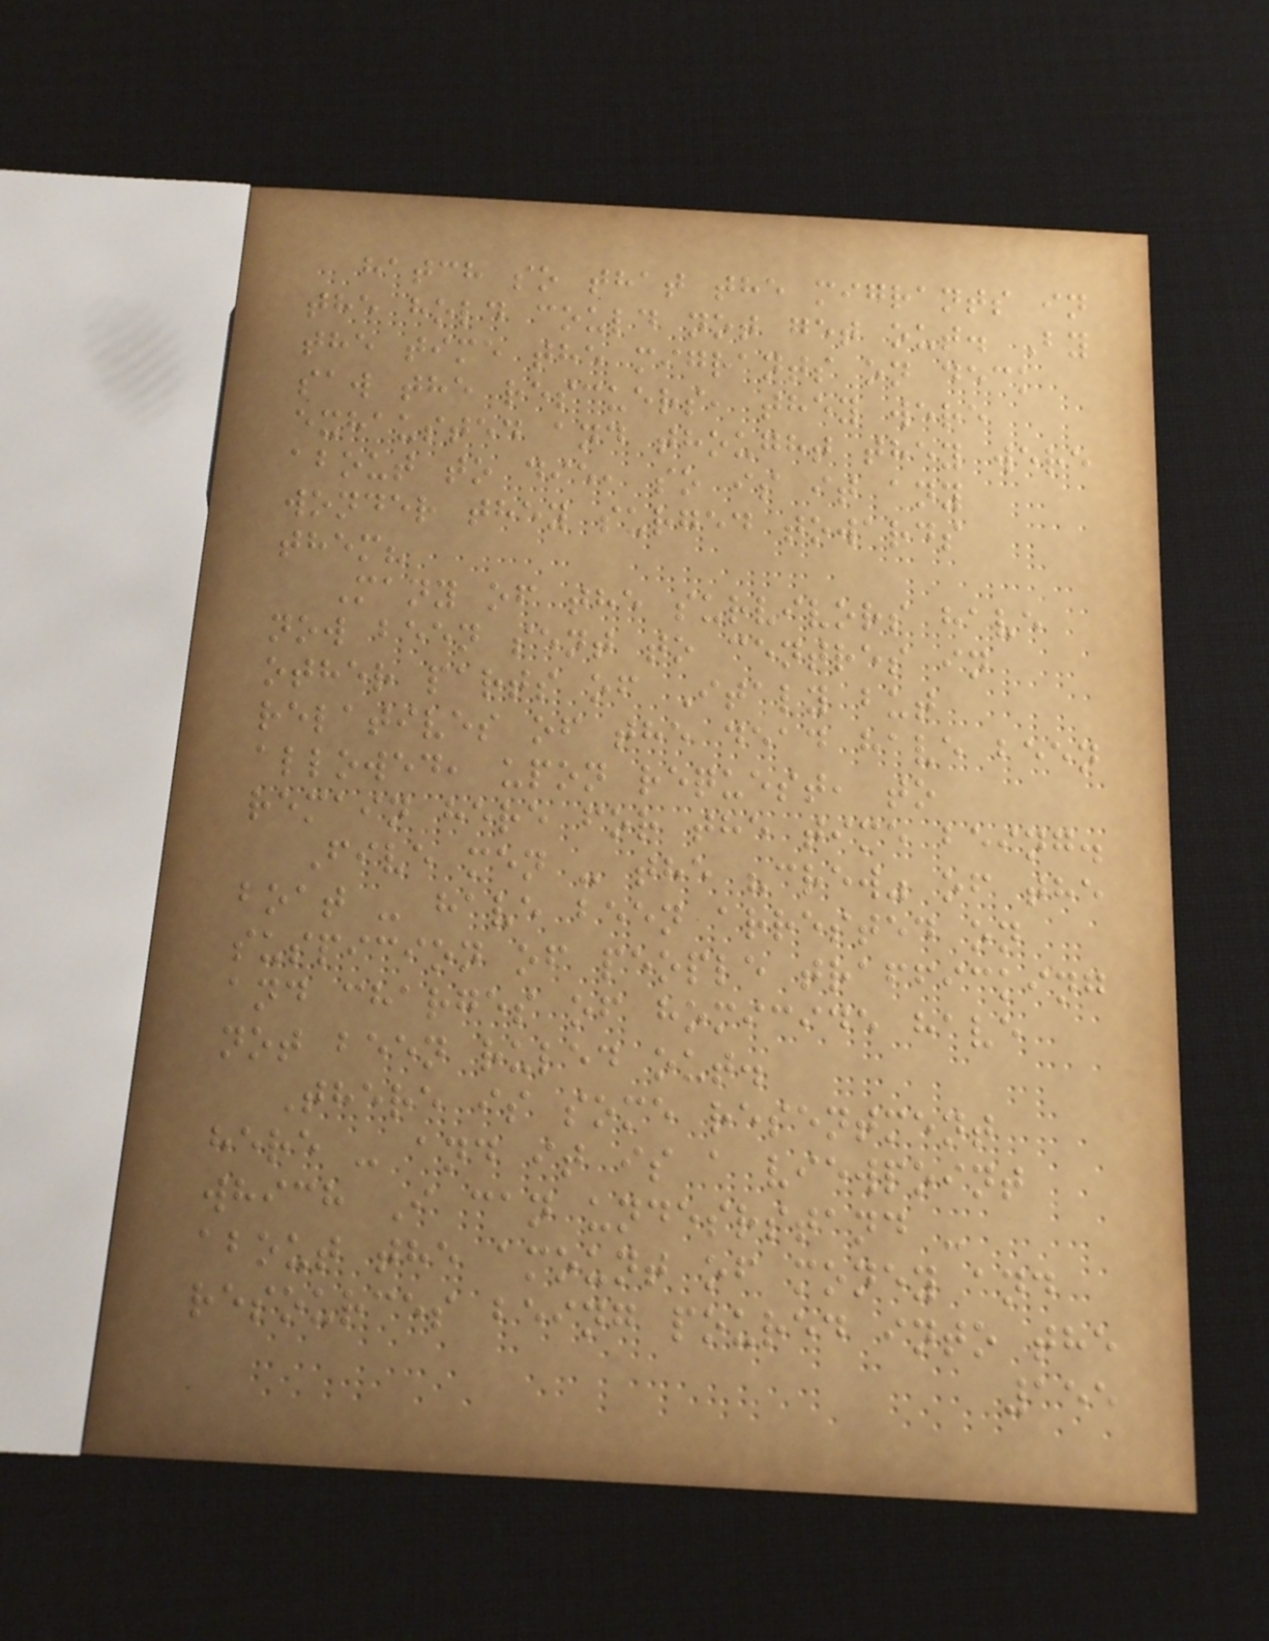hatch so that the migrants in
the hold could not get out. By
the time the migrants on deck
saw the rescuers, they were
exhausted and thought they were
about to die, so is it any
wonder they surged towards
them?
Many of the survivors have
now been sent to centres in
other parts of Italy but
relatives of the dead have been
allowed, upon request, to
remain here for the time being.
Five men - the "crew" of the
boat - have been arrested on
suspicion of people trafficking
and charges of homicide have
not been ruled out.
There is some resentment
here - and it is a viewpoint
which I can undesrstand -
about the amount of money and
resources being poured into the
155
